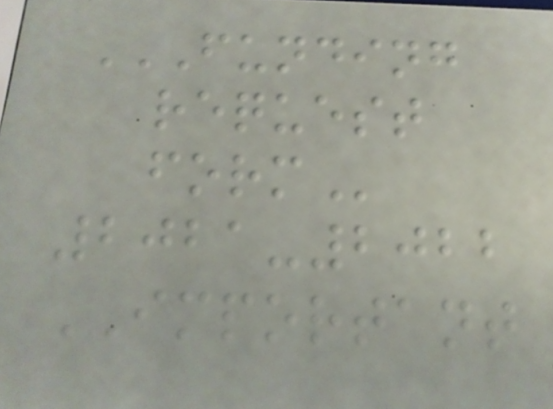FUNDING
REQUEST
FORM
2021-2022
IMPORTANT
